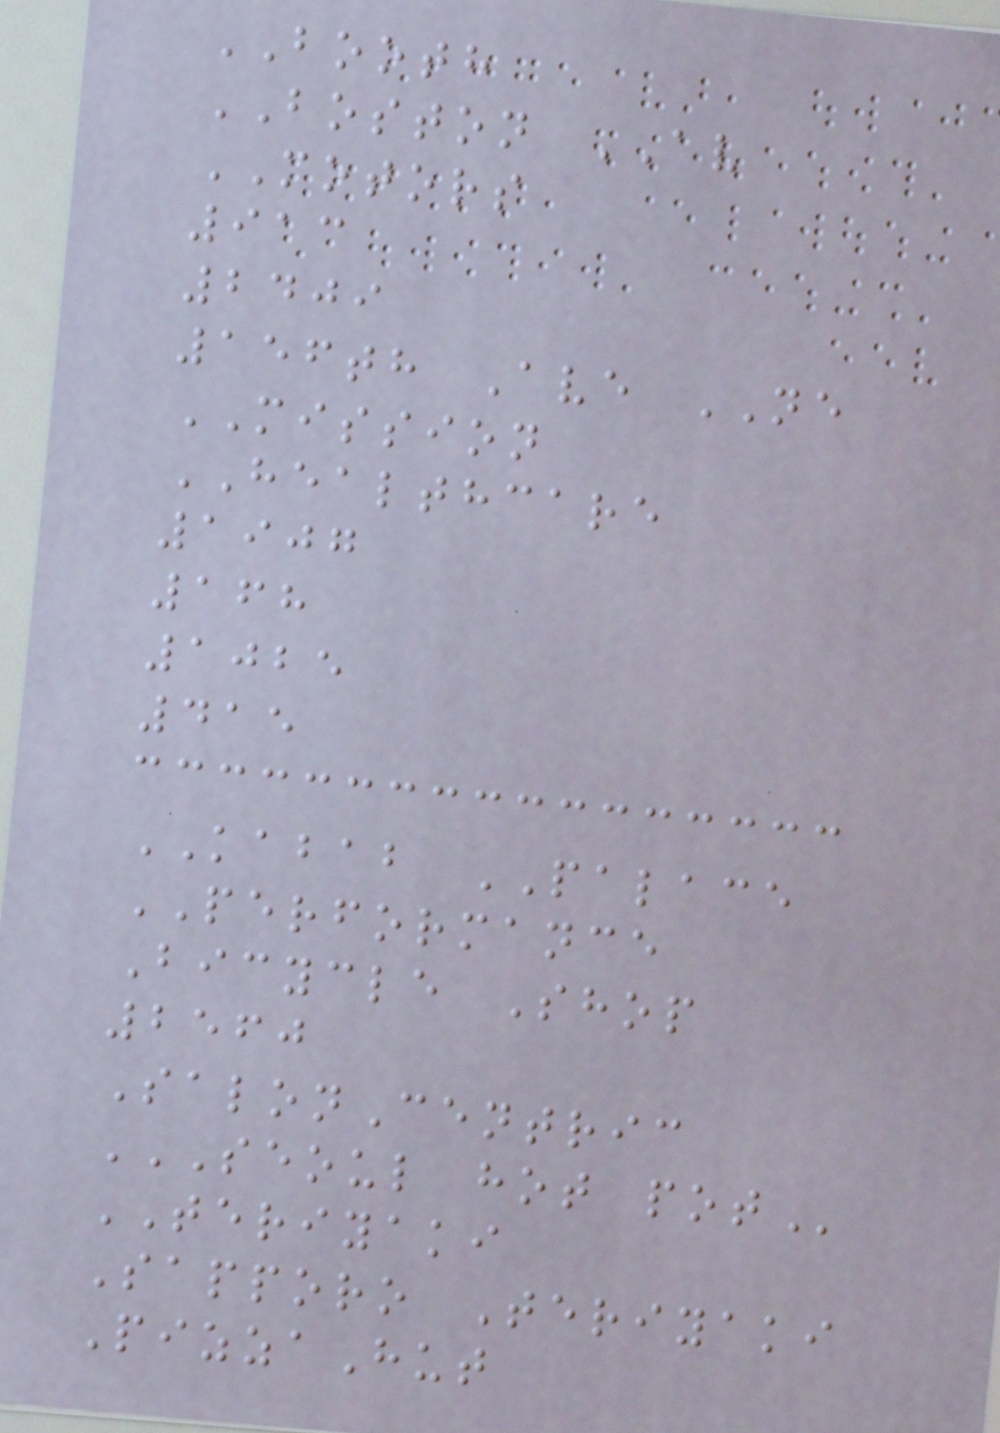BOOTH
BOSTON AV
MOTORS
913
2409
156th Ave NE
MISSION
HEALTHCARE
1907
168
1025
415
KABAB PALACE
PERFORMANCE
Bicycle Shop
2560
SalonCentric
SEOUL HOT POT
TERIYAKI
Sapporo Teriyaki
PizzaHut
